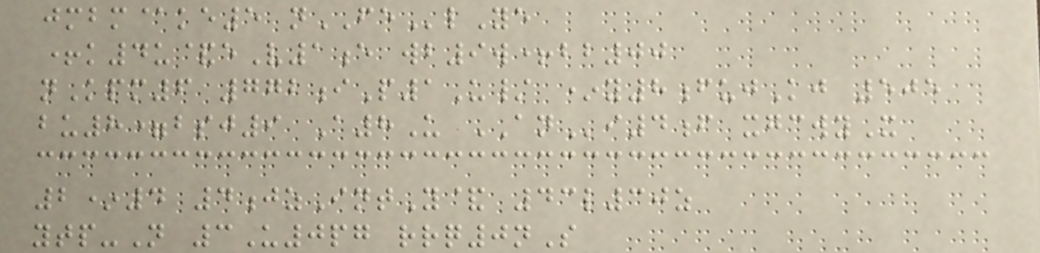jmbm@ke5 nFElYe
+k4u&eV1e wb9w+bb00
nKpm6 772iP1U/ *y8fujKj 505
bu8=bsj9 A8U ANi4f xgcwyX
2*4 4jzIntY& 43l30z
ytp-N 3U0pg rrq0nS
